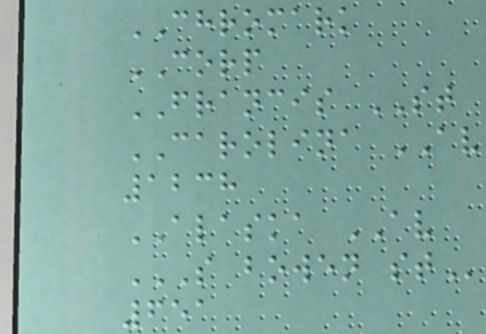CHROMARK
CORP
FRANCIS ST
CAROLINA AV
1238
ALASKA AV
S BOWEN ST
651
